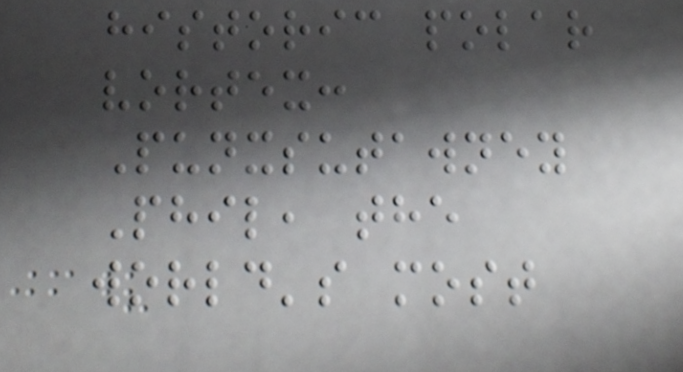historic polar
vortex:
Punxsutawney
Phil, the
world's most
